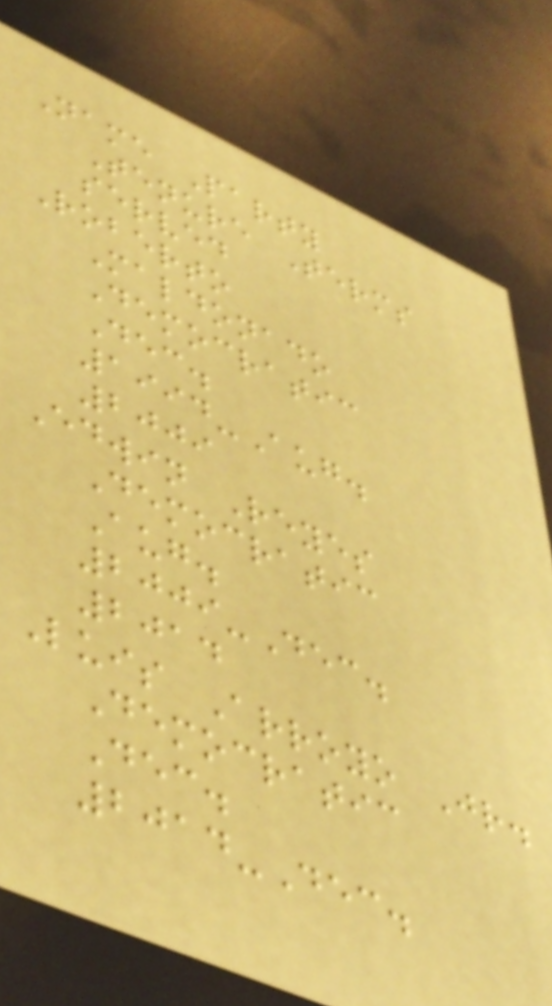Name Party
Tenure Terms
served
Roberto
Maldonado
Democratic
Dec.
1994-Aug.
2009
Edwin Reyes
Democratic
Aug.
2009-Dec.
2014
Luis Arroyo Jr.
Democratic
Dec.
2014-Dec.
